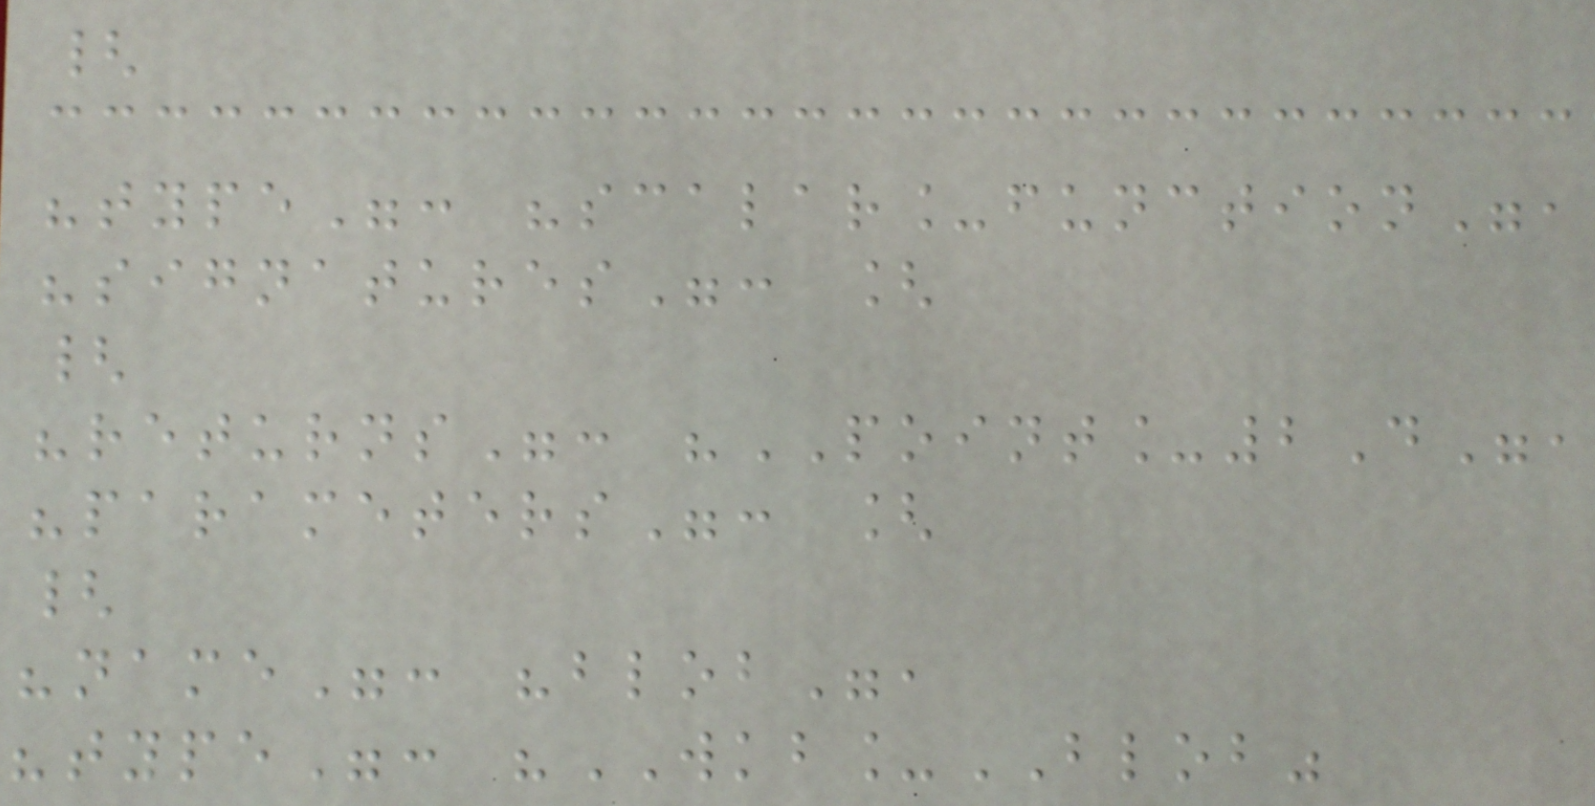{
"type": "scalar_function",
"signatures": [
{
"returns": "POINT_2D",
"parameters": [
{
"name": "blob",
"type": "WKB_BLOB"
